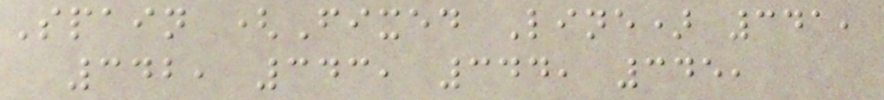Spain (Fixed Line) 341,
342, 343, 344, 345,
